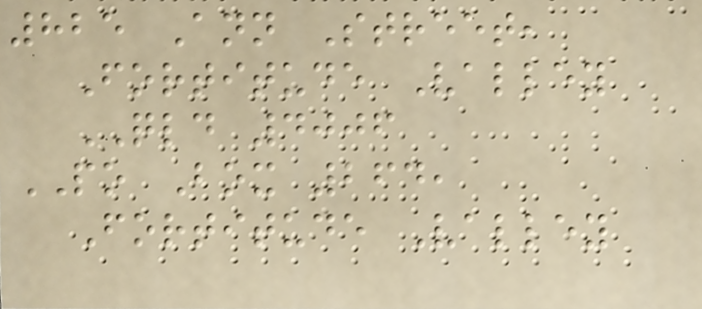825 Ann Street,
Fortitude Valley
QLD 4006
PO Box 264,
Fortitude Valley
